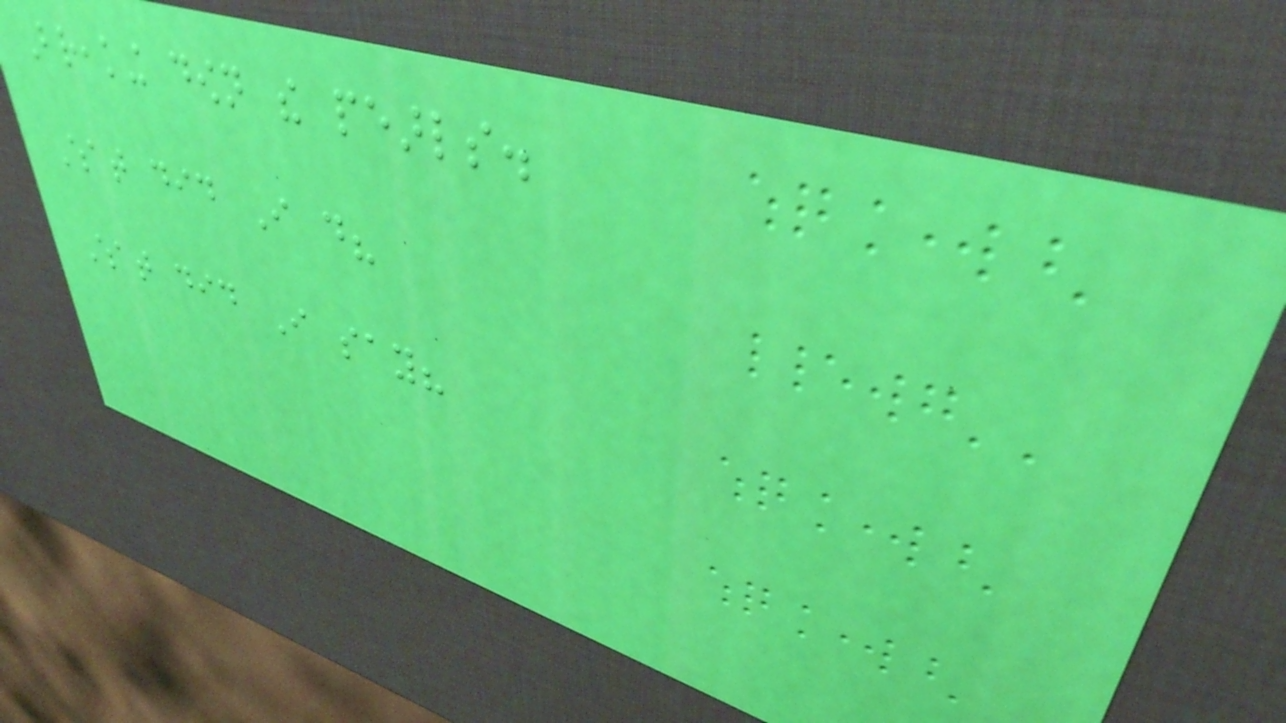Breaking down the pearls.
What did I do?
What did I say?
